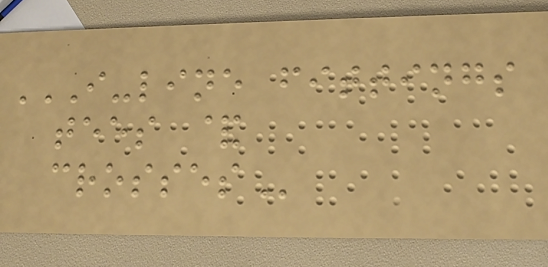I-LINE FITTINGS
TEES &
CROSSES
